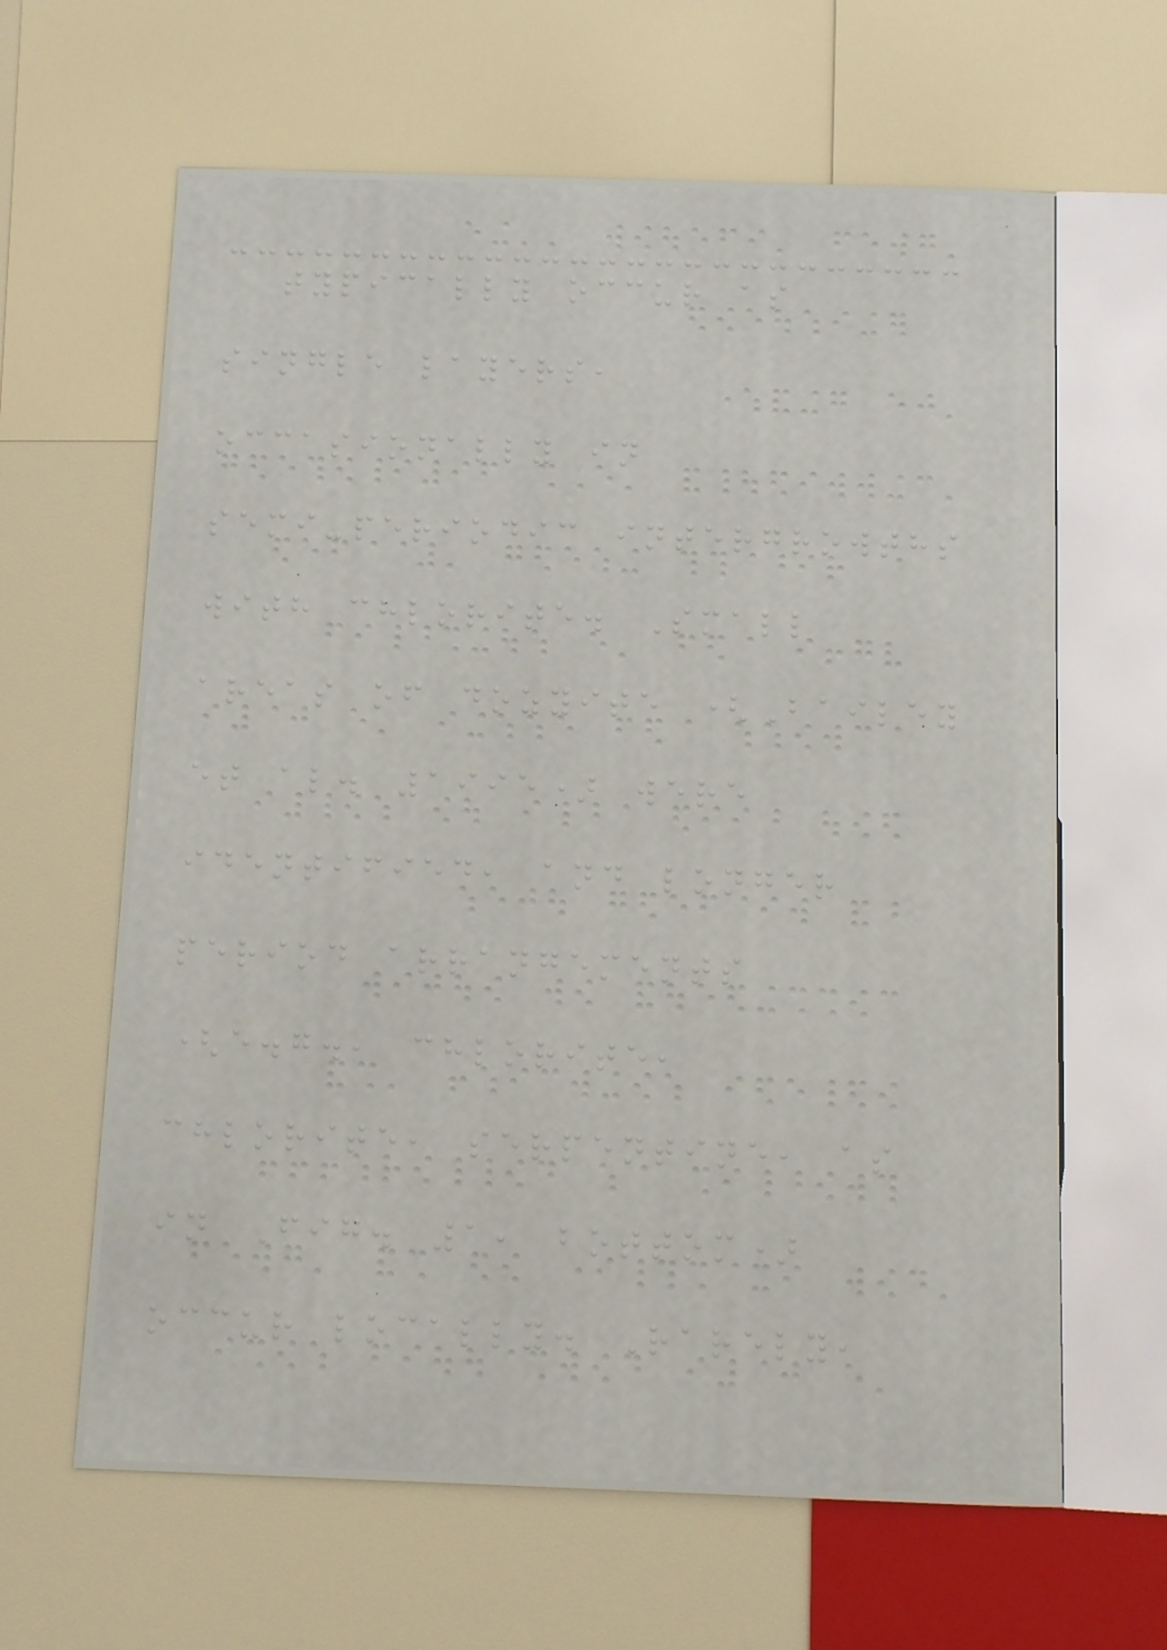typically occur as
single layers,
occasionally in
semi-periodic intergrowths
with chlorite. Small
areas of dozyite (Bailey
et al. 1995) were
identified, and longer
period arrangements
(e.g., chlorite,
chlorite, serpentine, as
in Fig. 1, bottom)
occur locally. Rarely,
